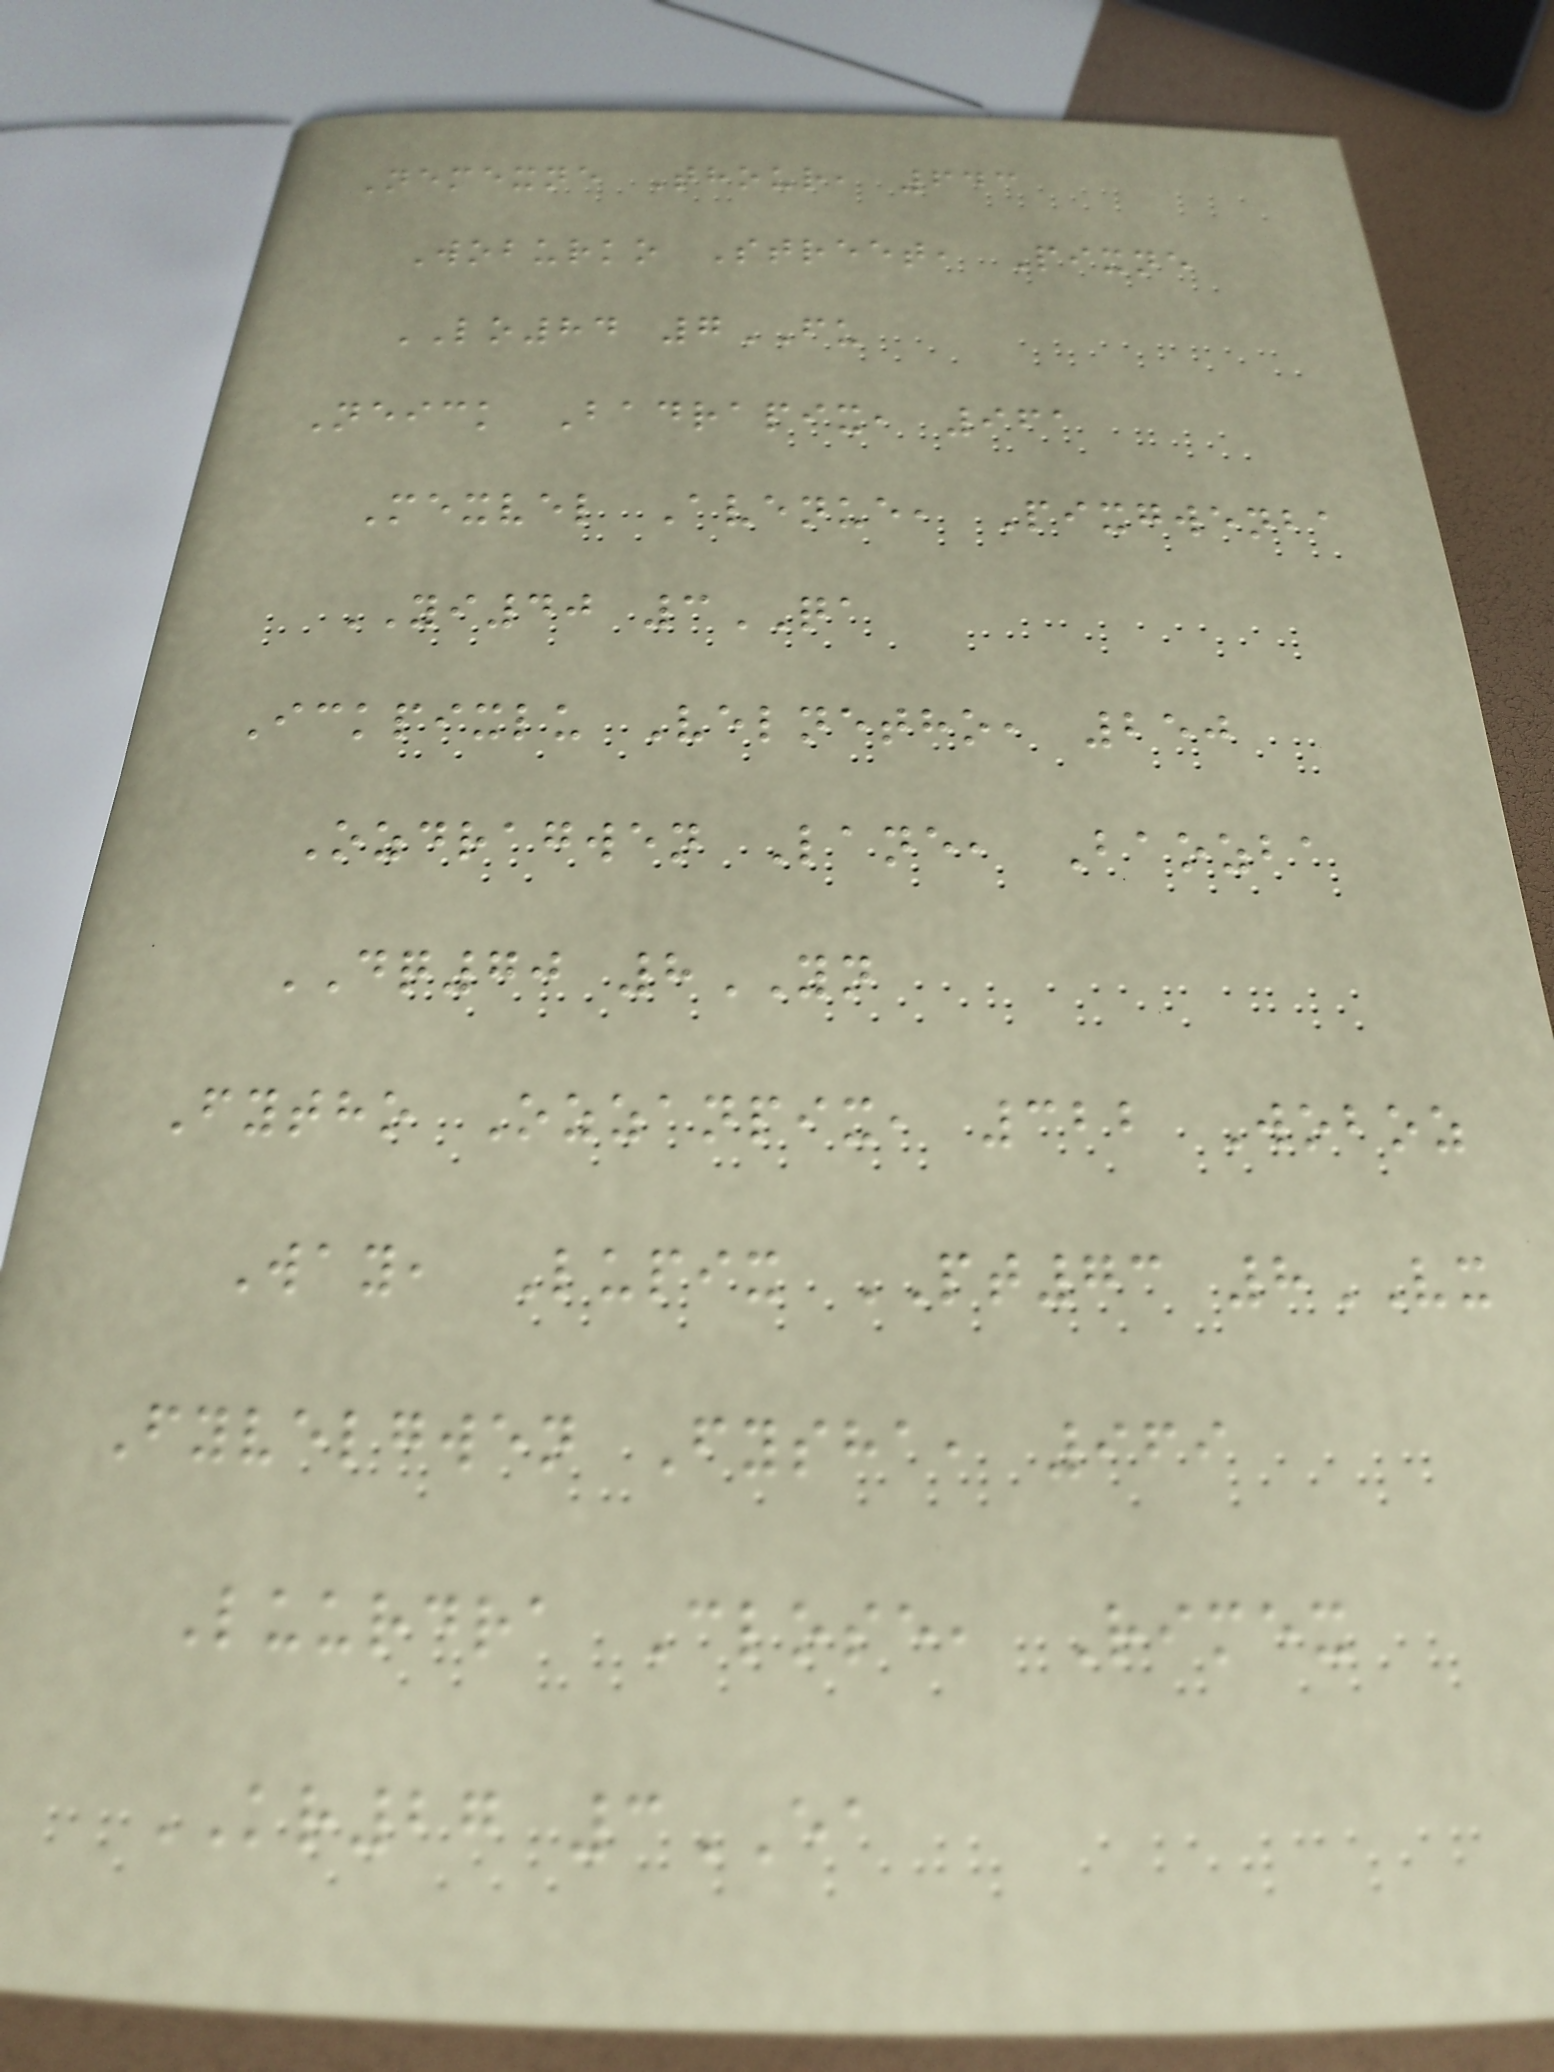Nemexne Thour, 643
Woburko Street, Pixne
LO84 7FU
Neick Badrapix, 961
Mexvel Avenue, Pixgwenba
YI40 3QA
Ickpixlu Velnetho, 250
Ozdragwen Lane, Baozba
DQ70 8YN
Fytho Ozzanpix, 322 Woboz
Way, Lupix PT73 8VX
Fyvelgwen Fysha, 969
Luurdra Close, Rimex
KR27 3EA
